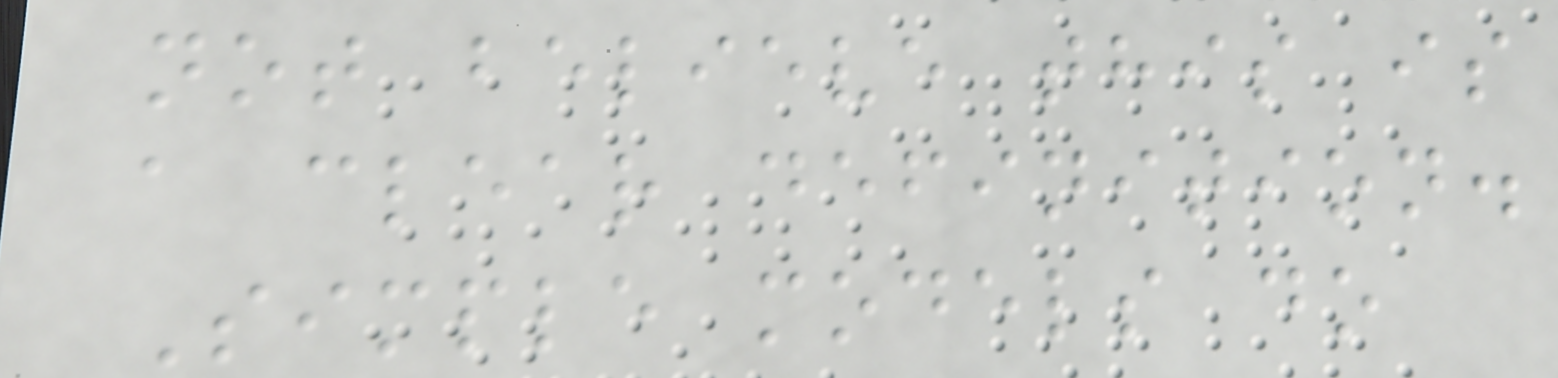not believe this is
a clear definition.
Simple models do
